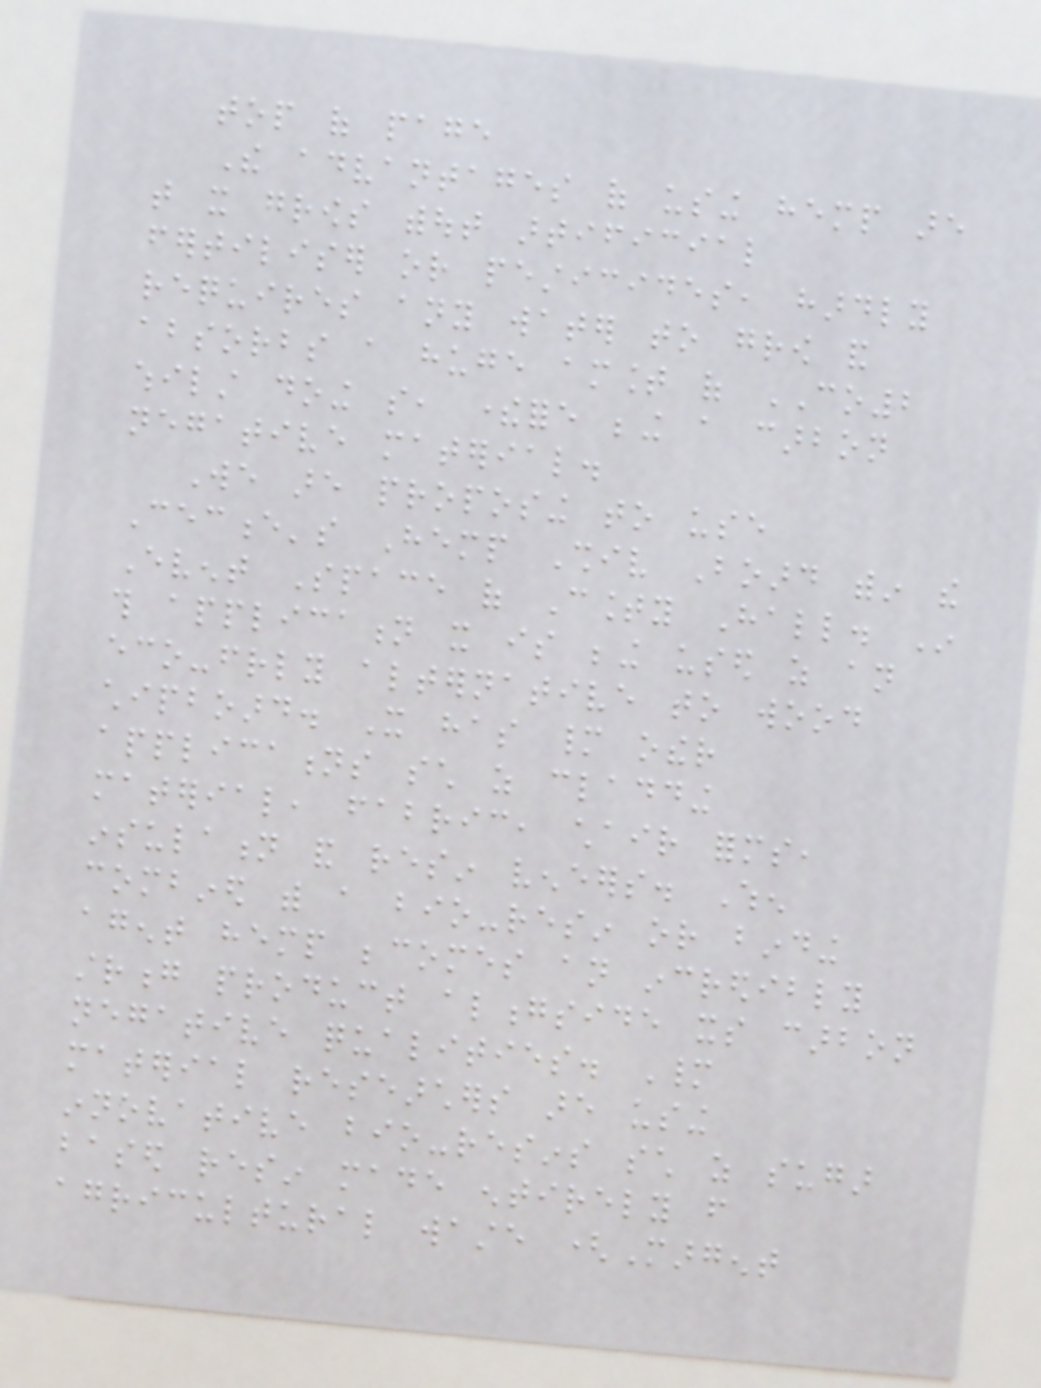top of page
The advantages of using hemp are
that it grows without artificial
fertiliser or pesticides, hardly
requires any water to grow and
absorbs a huge amount of CO2
whilst doing so, therefore being a carbon
negative material.
We are proposing to use
Cecence's Hemp Shiv Board within the
Event Space of County Hall. In
this application it is being used as an
eco-friendly alternative to wood
chipboard. It has many other
applications such as cladding
material, fabric, chair forms,
insulation and resin veneers. When
combined with a bio-resin or binding
agent hemp becomes an incredibly
strong product alongside its carbon
negative qualities. Many
material researchers are using
innovative bio-resins such as sugar
based resin made entirely from
agricultural waste (Margent
